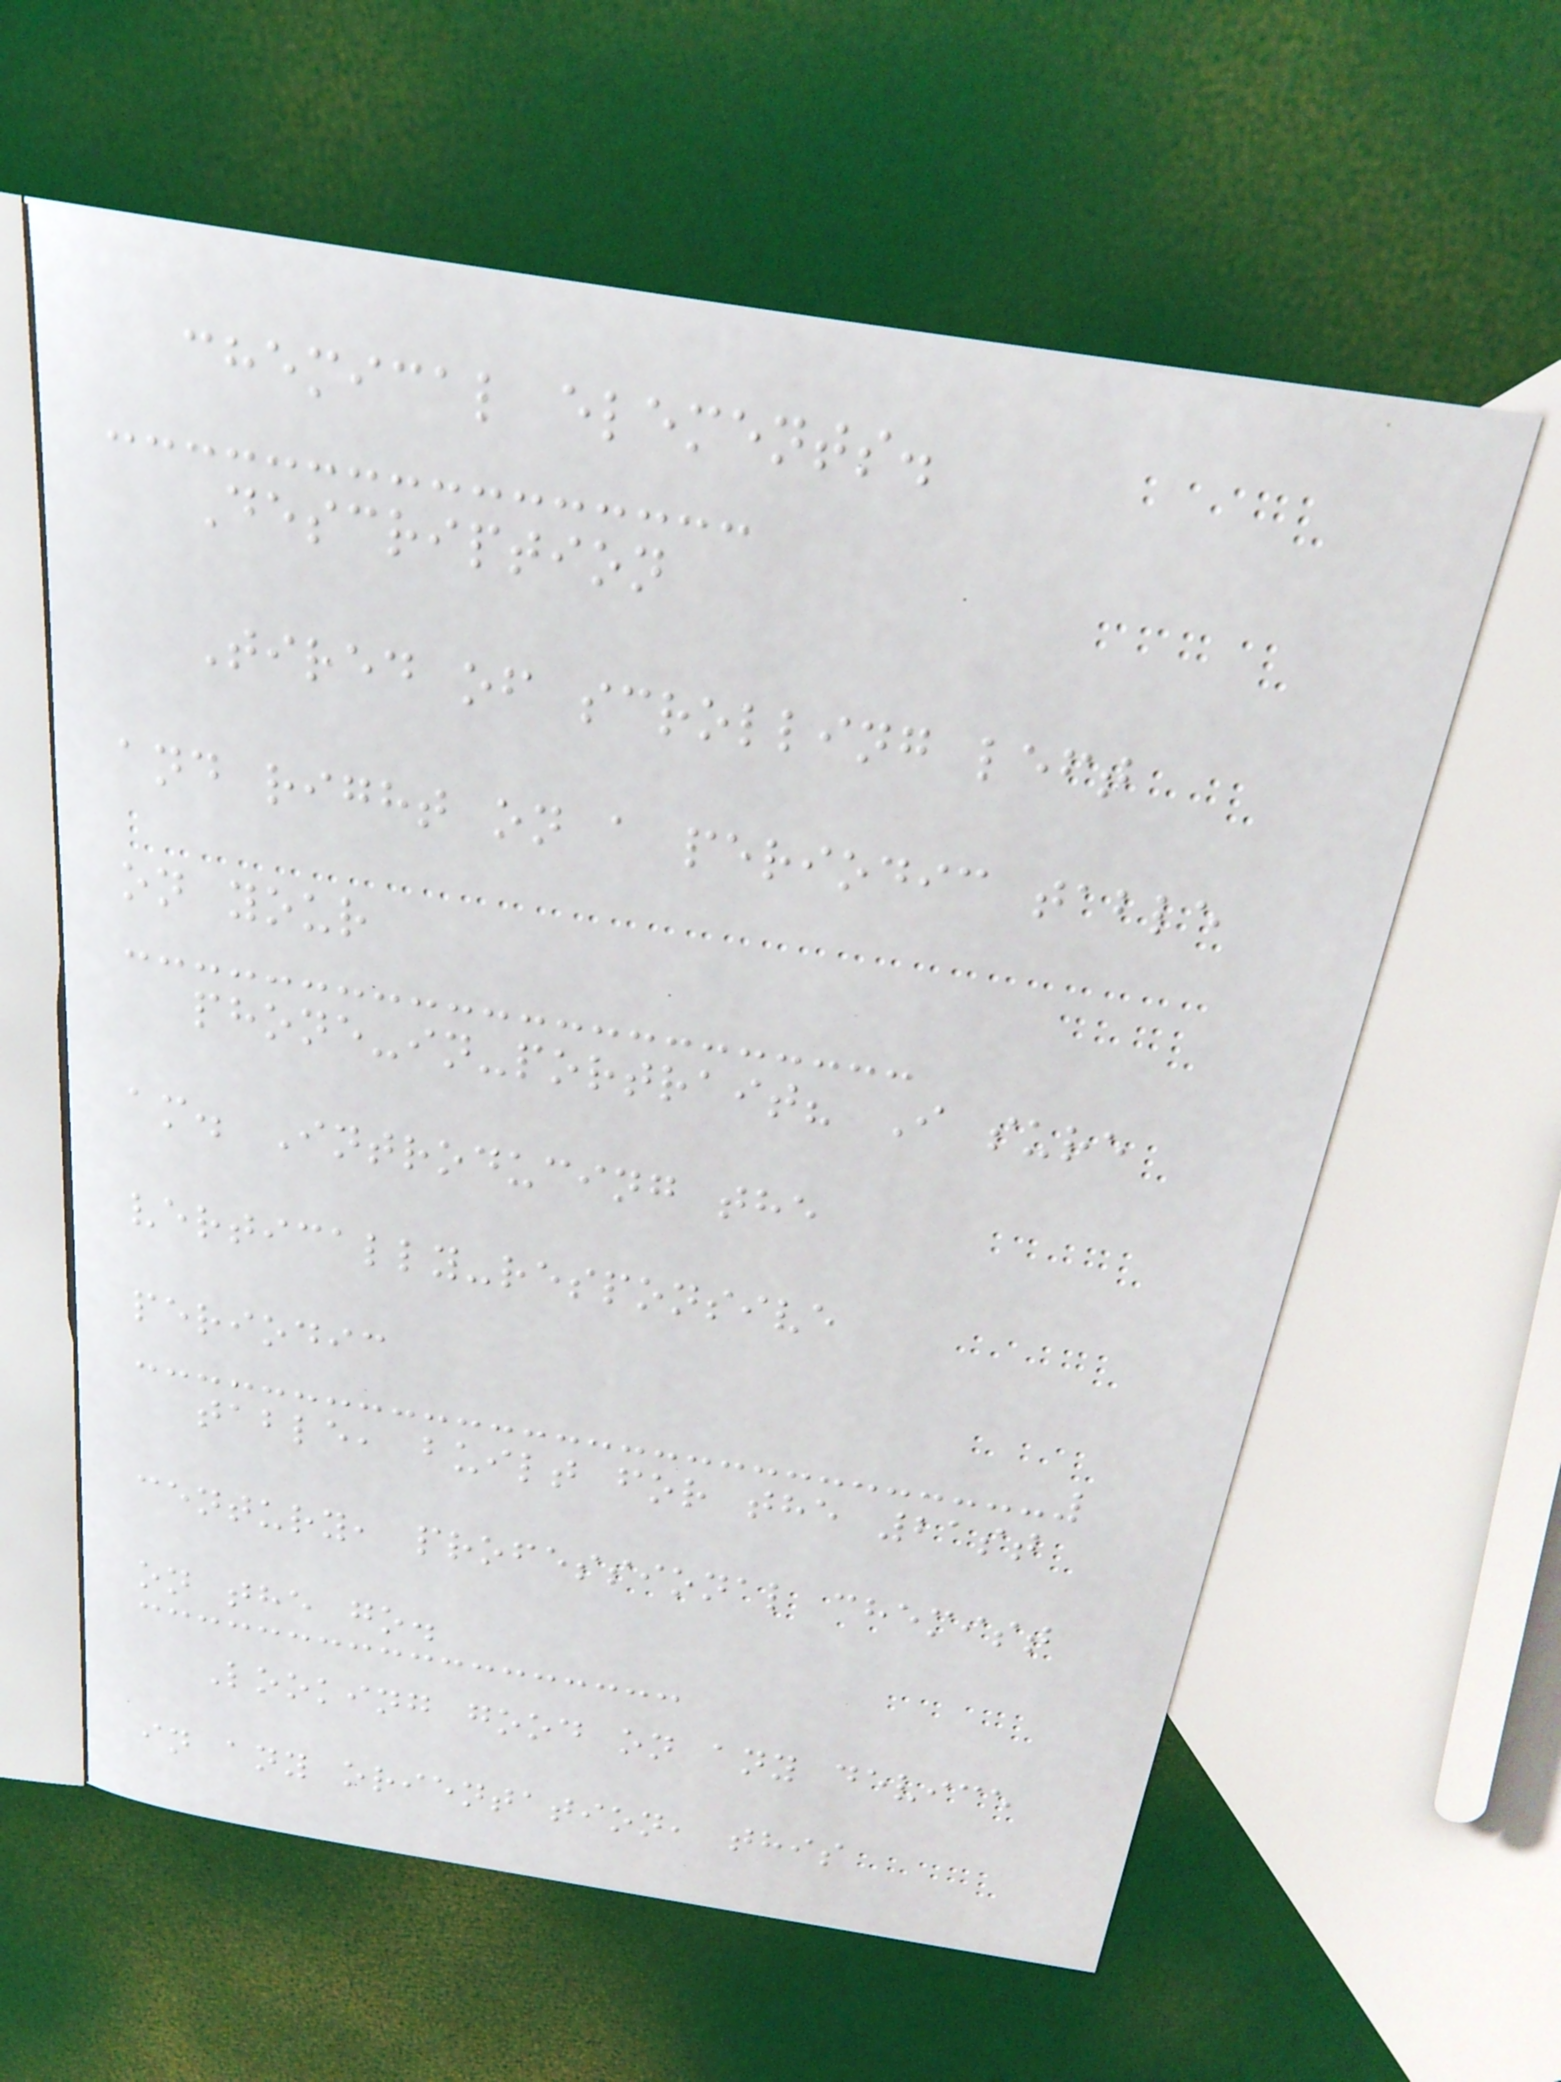chemical elements.
Description
Tired of scrolling left
and right on a periodic table
on your
phone-in-portrait? I sure
am. Introducing the
vertically-responsive
periodic
table, built for the 21st
century, professional chemist
on the go.
Looking good on any device
in any orientation, this
